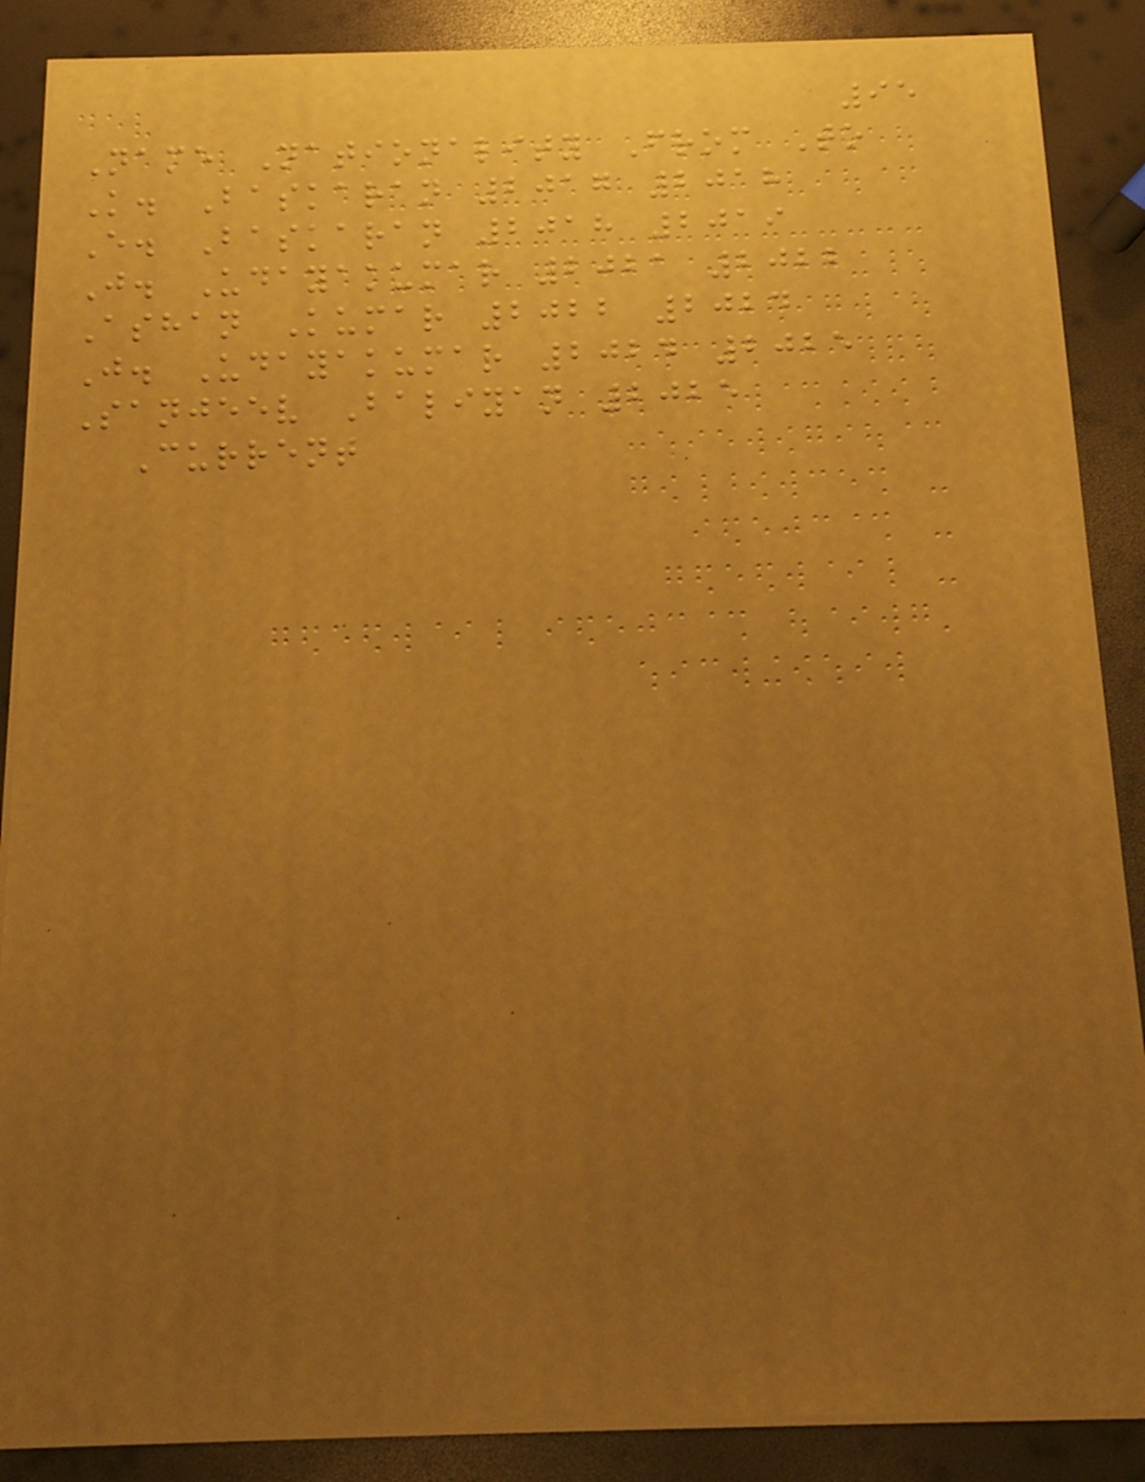95
Name Nationality From To
K. Baskaran 2017 2018
E. Baskaran 2018 2019
J. Udayakumar 2021 2022
Ashan Kumar 2022 2024
J. Udayakumar 2024 2025
Sanjeev Baliyan 2025
Current
